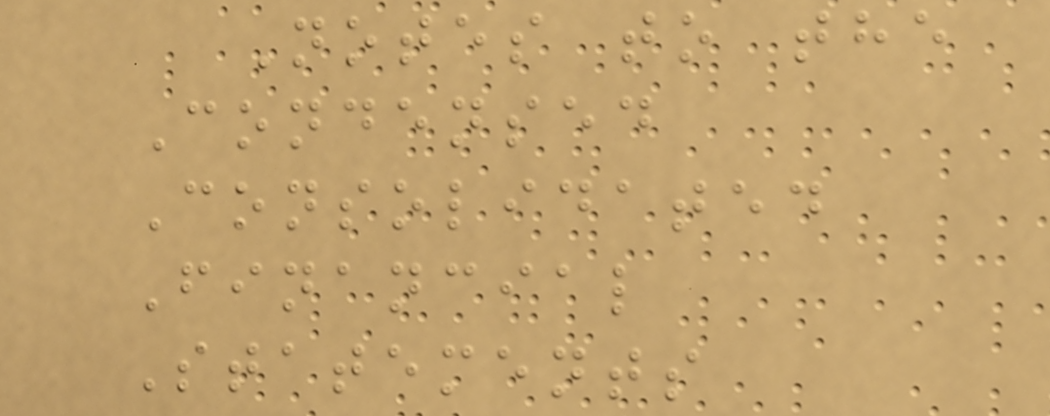Notes to the
Condensed
Consolidated
Financial
Statements
